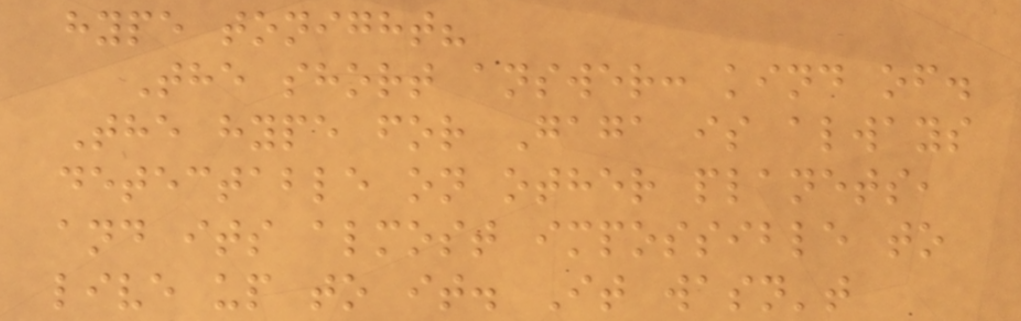hype tonight?
The short answer: kind of.
The hype for Gaga is always
detectable on other planets,
and its almost impossible to
live up to it. It wasn't
